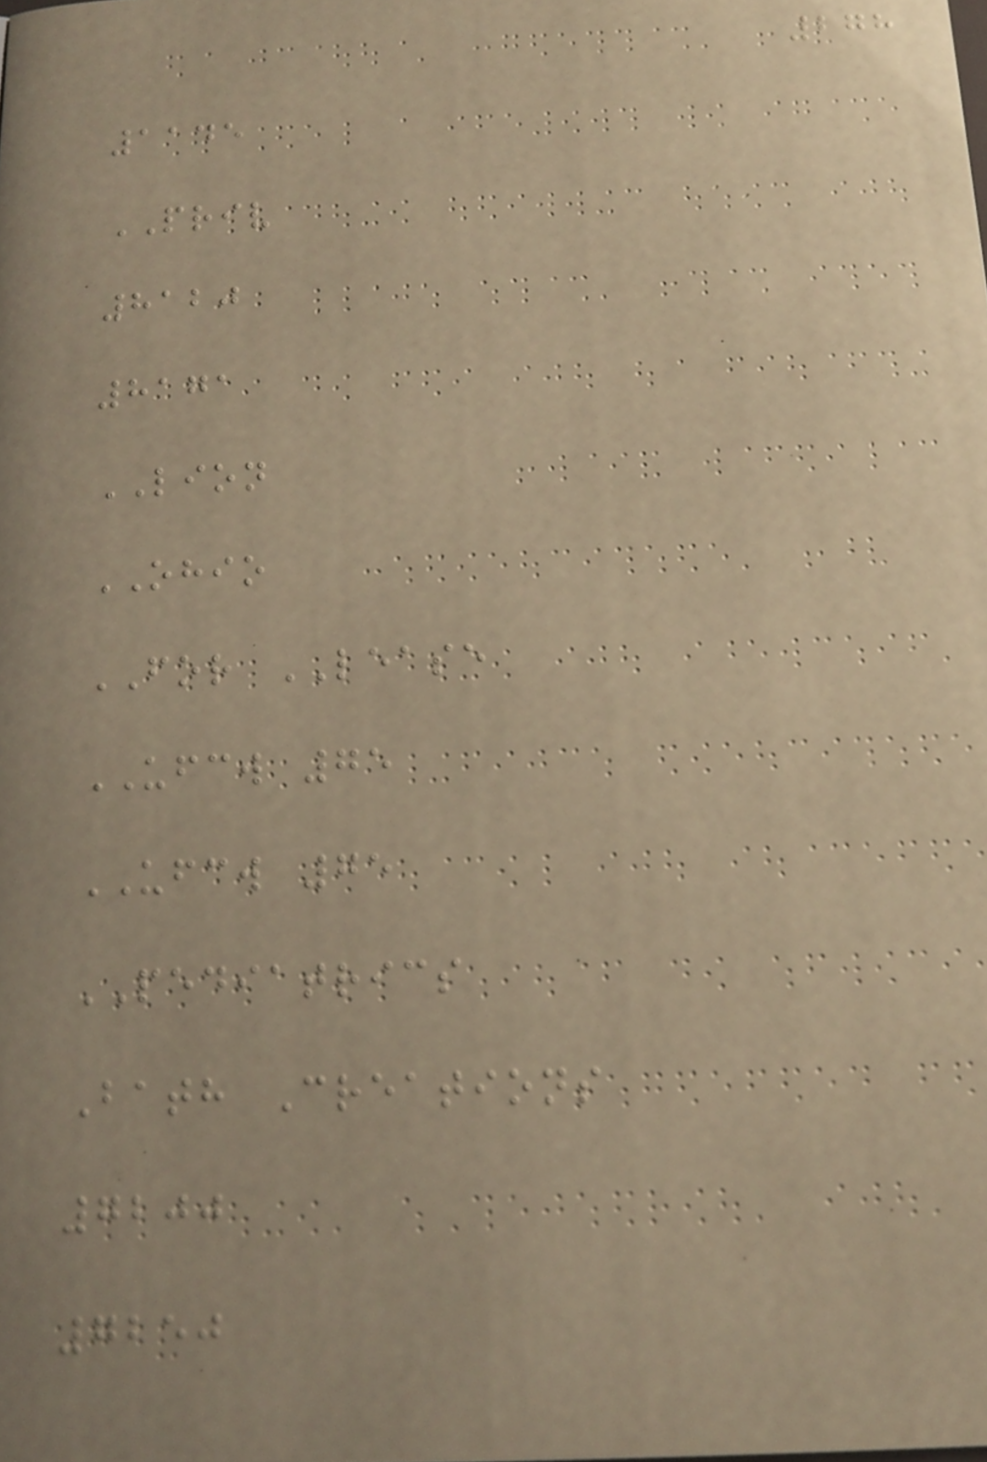278
1145
PRIV
8120
8171
LION
OHIO
FOR LEASE
UFCW 75
UFCW 75
PEDIATRICS
Bath Creations
7200
7250
